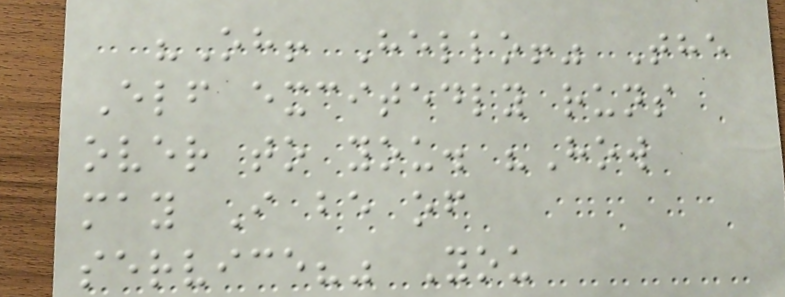"Oh! Hello!" The
Elf excitedly runs
over to you. "How
may I be of
service?" You
